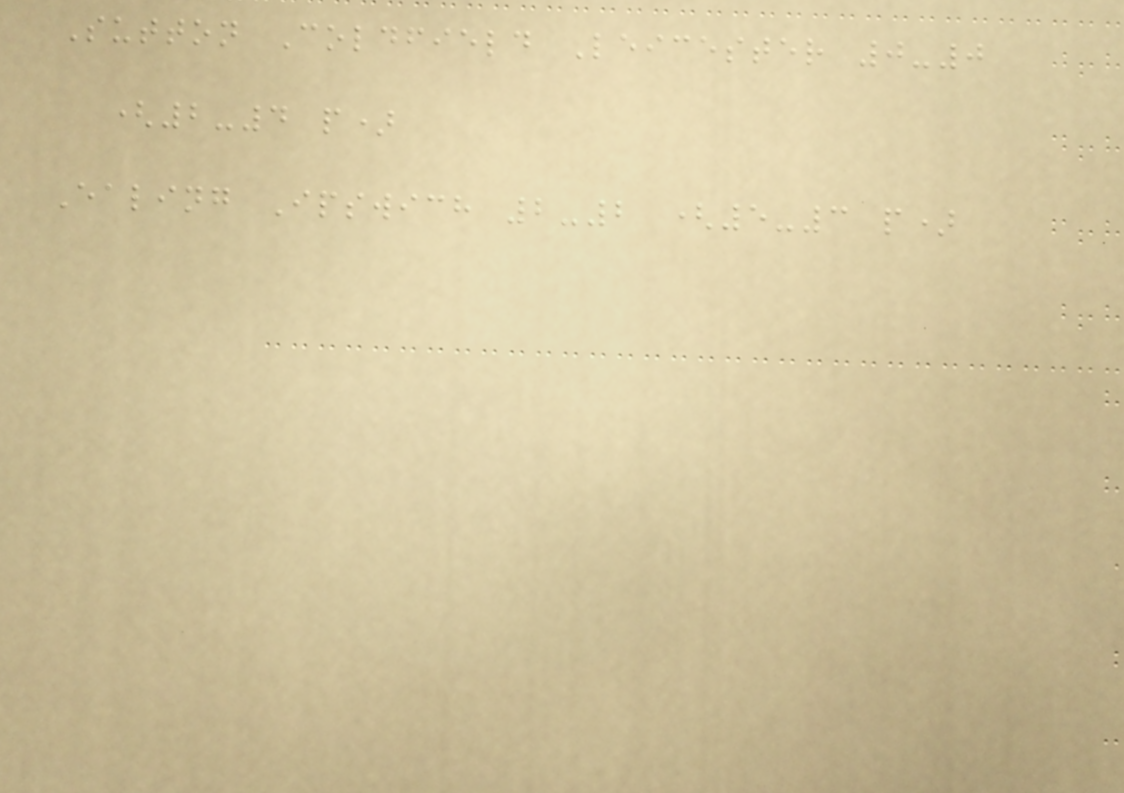Sutton Coldfield Leicester 0-0
(2-4 p)
Ealing Ipswich 2-2 (5-3 p)
